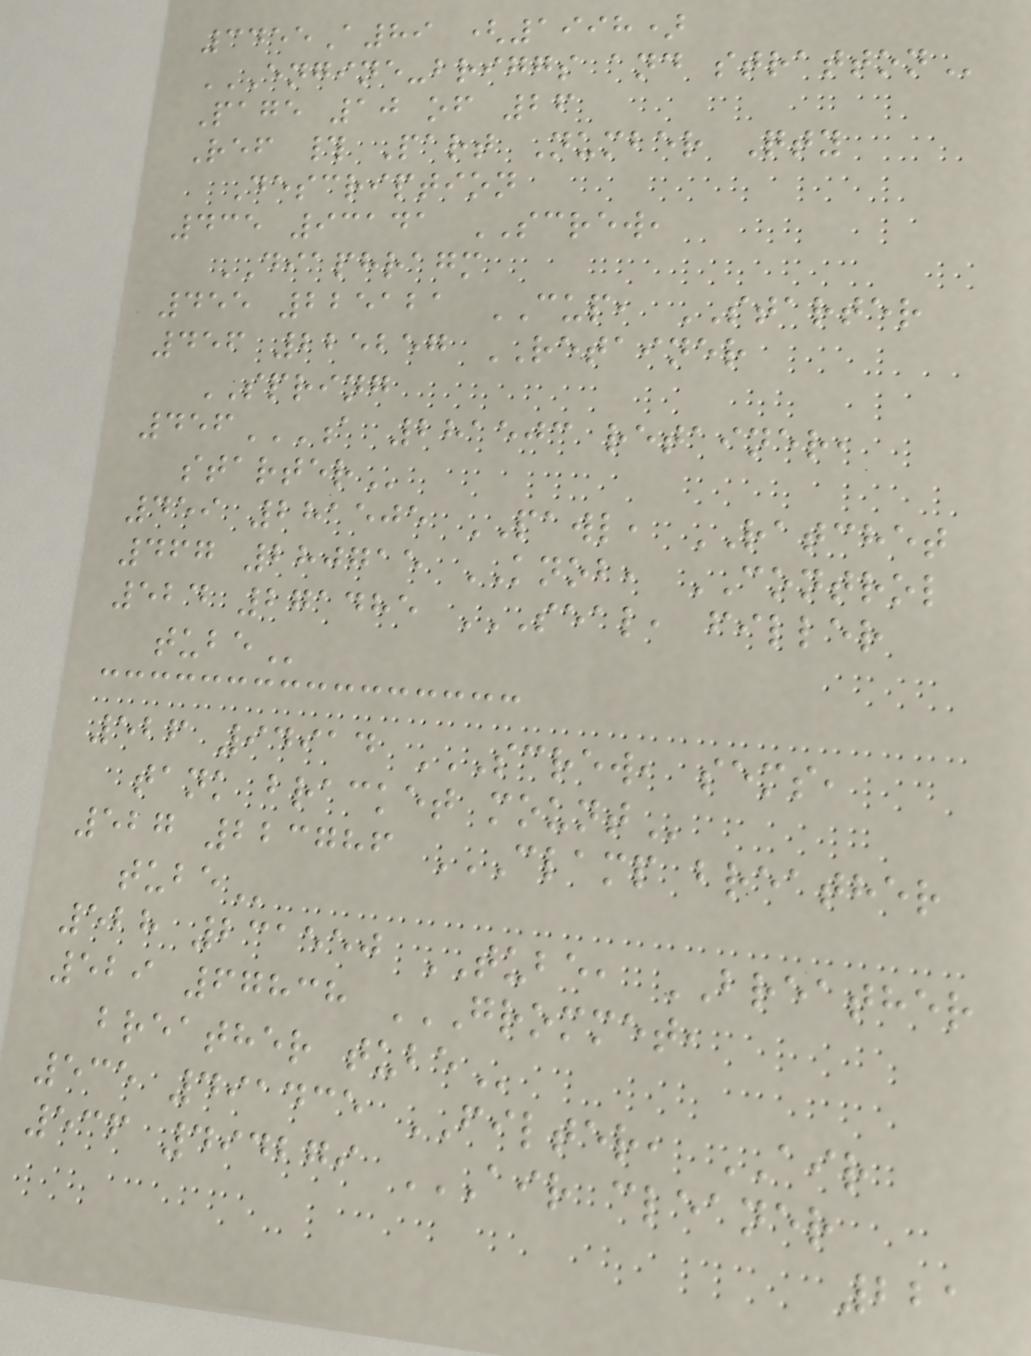3455A89 (1998)
ENGINE-BRIGGS AND STRATTON
Page 10 of 26
Ref # Part Number Qty
Description
435 93141 SCREW,
DIAPHRAGM
455 225121 CUP, STARTER
456 225257 RETAINER
SPRING
456A 281503 RETAINER,
STARTER
459 281505 PAWL, RATCHET
467 280715 KNOB, CONTROL
524 271485 SEAL, FILLER
TUBE
526 94914 SCREW, SEMS,
TANK BRACKET MOUNT
527 223786 CLAMP BREATHER
TUBE
528 231550 TUBE, BREATHER
529 67838 GROMMET,
BREATHER TUBE
535 491435 FILTER, AIR
536 494279 AIR CLEANER
221
